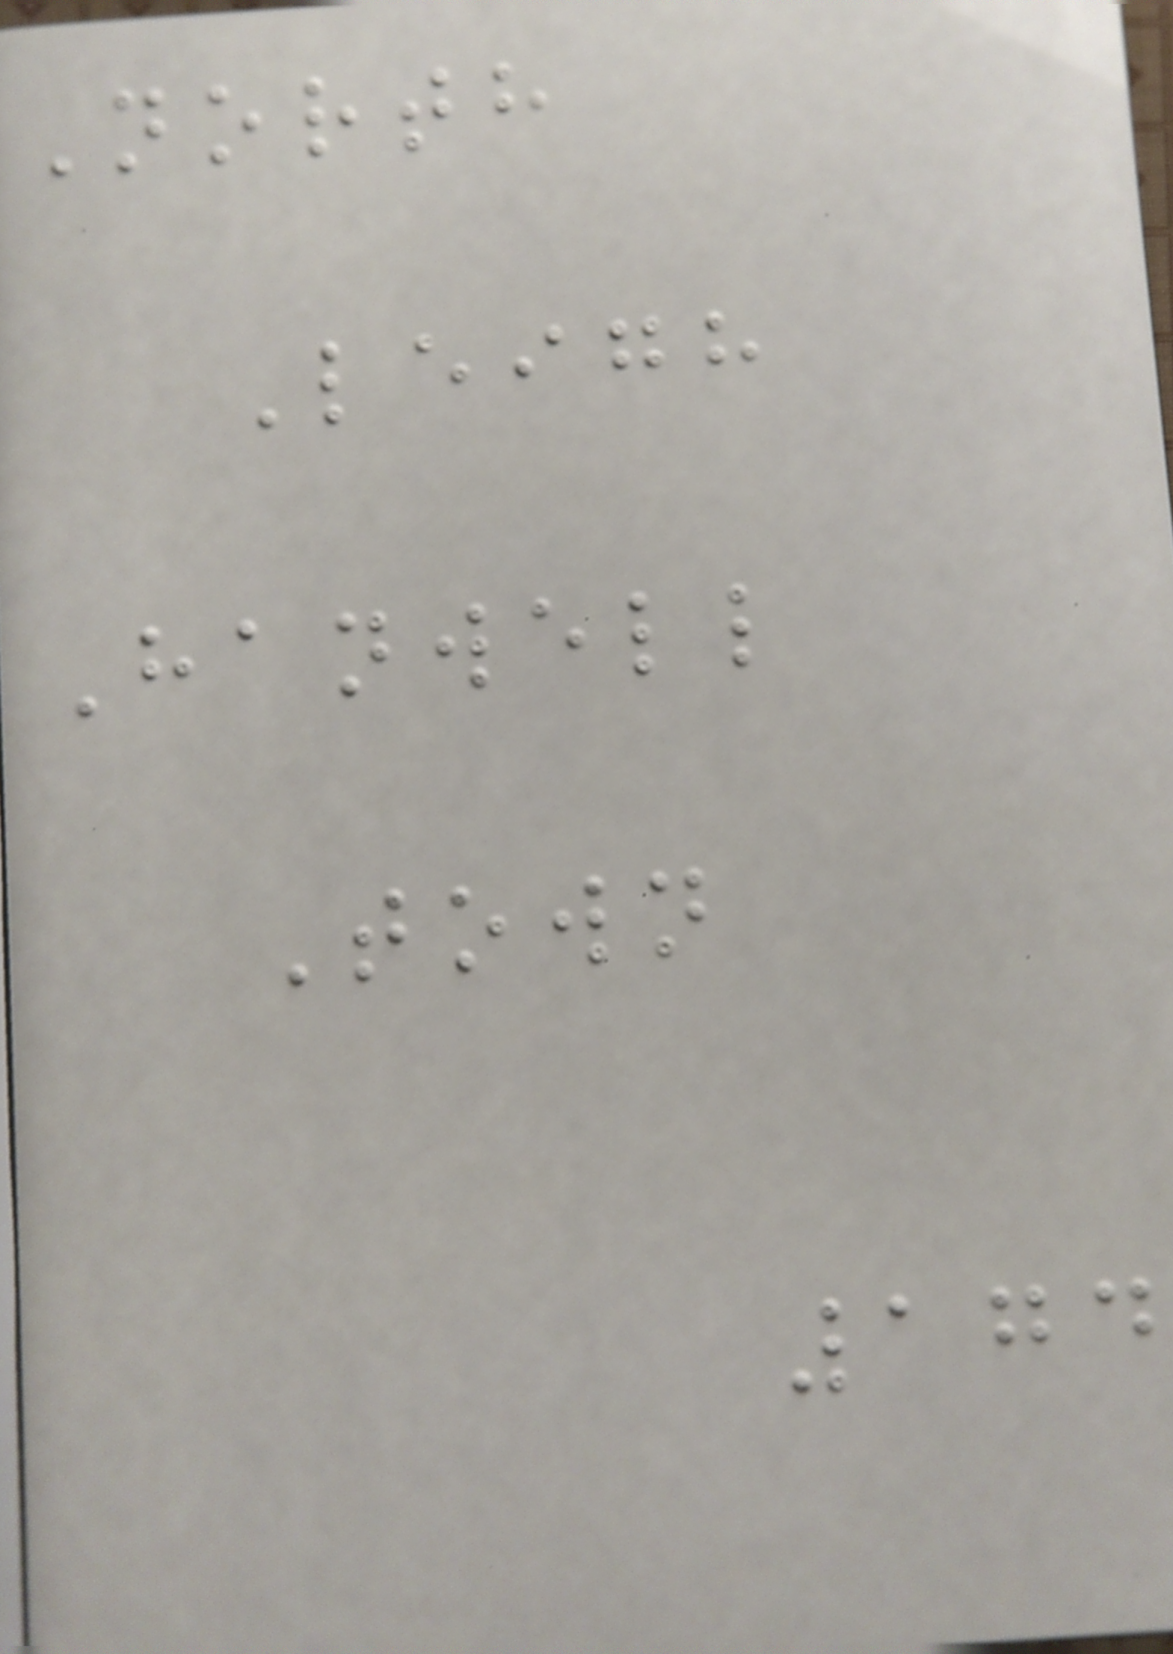North
Leigh
Hanwell
Town
174
